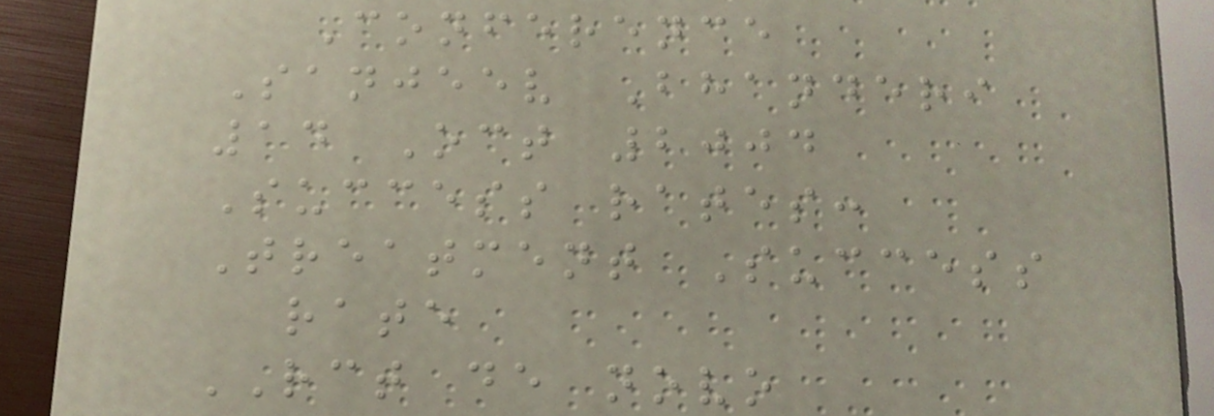Conference
Sanjeev Bhanderi
14 Oct 2004
Success rates:
Treatment Success
rate
RCT de novo
